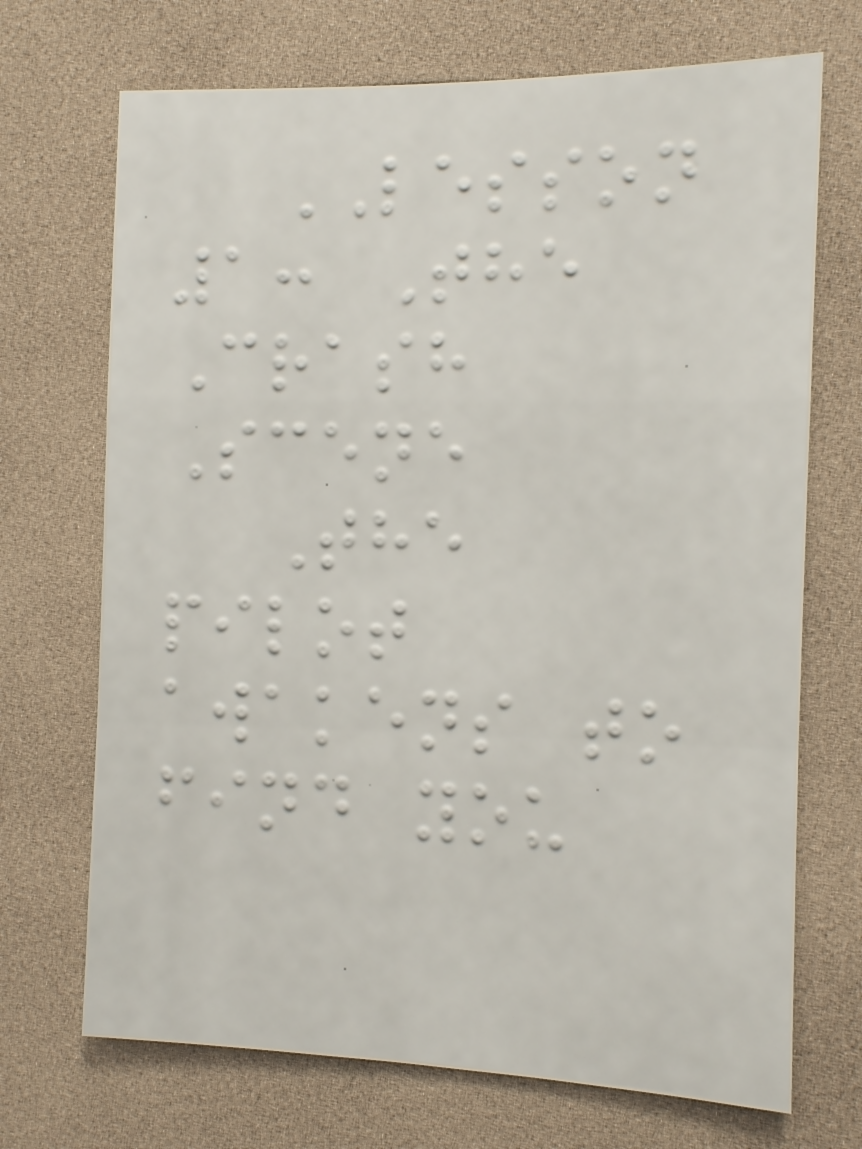LESSON
1: The
Crash
Scene
The
pilot
awakens to
find you
